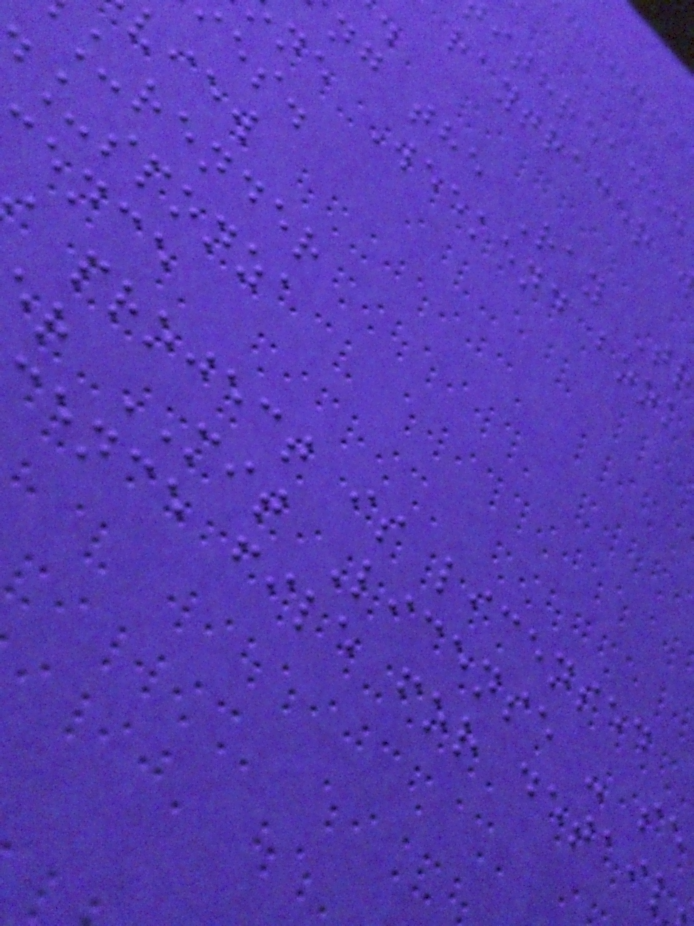ithreaded
raytracer
ng the Ray T
ne Weekend book
view
_render
_sponza
ence
project is licensed
r MIT License - se
ence file for detail
